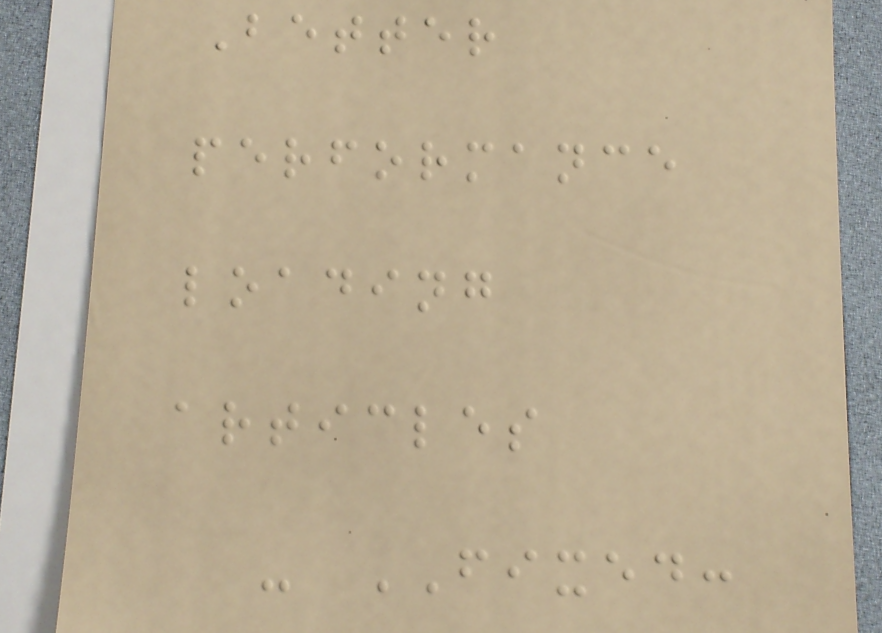Better
performance
loading
articles
- FIXED:
